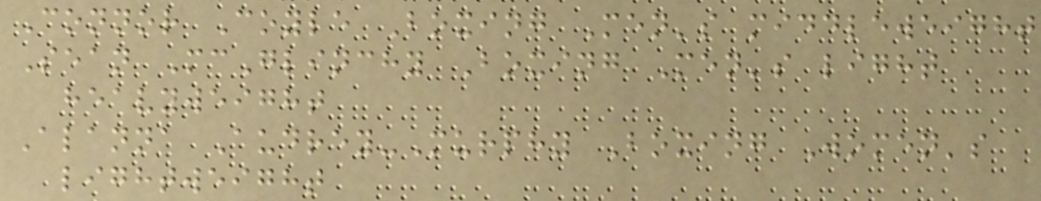Connor Coyle Boxing Men's middleweight
Sean McGlinchy Boxing Men's light
heavyweight
Alanna Audrey-Murphy Boxing Women's
lightweight
